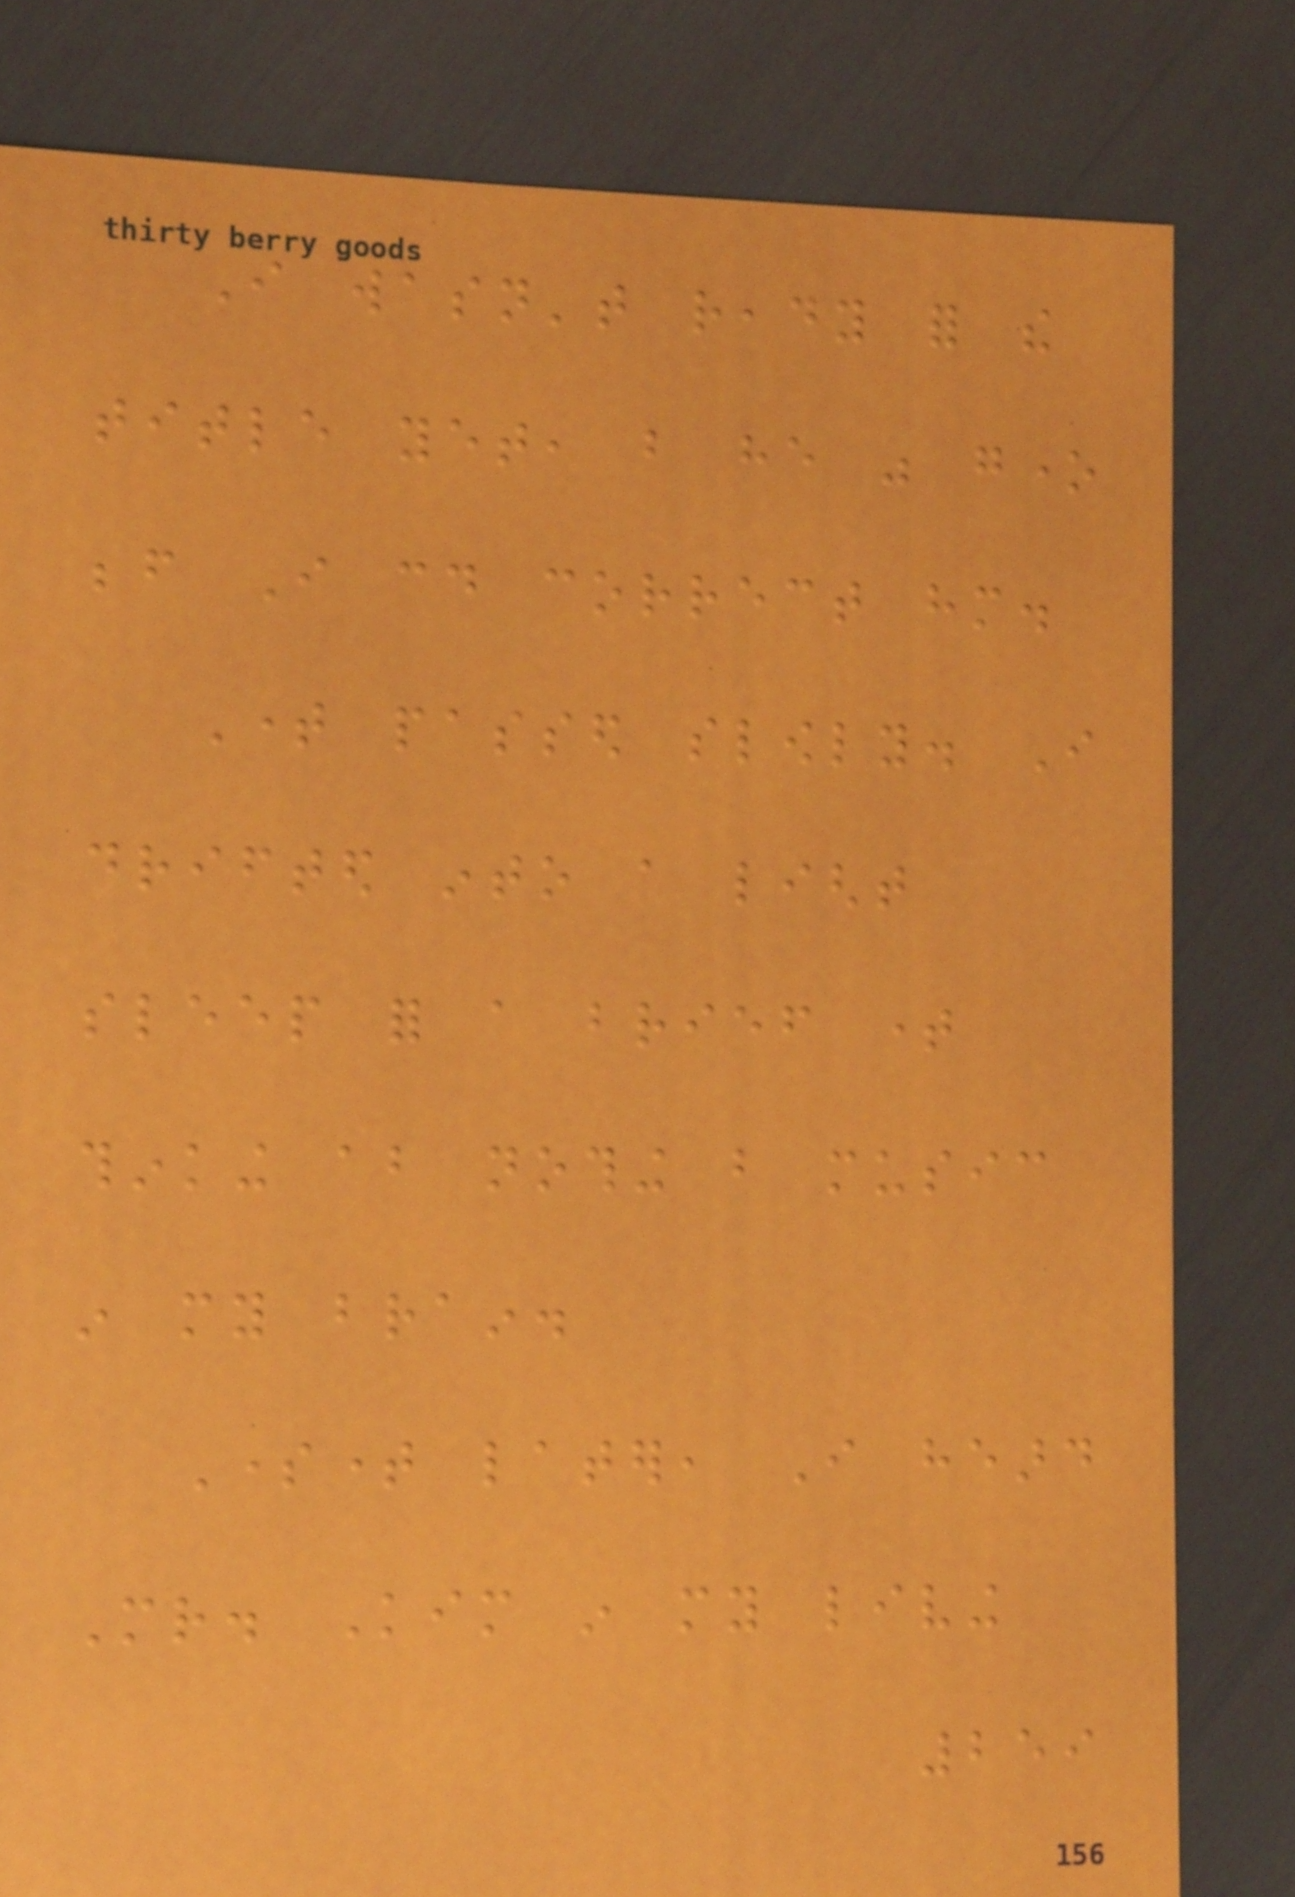I wasn't ready for the
title yet, but he was gone
before I could correct him.
Time passed slowly. I
drifted into a light
sleep for a brief time
thinking about nothing but music
in my brain.
Sometime later, I heard
Mr. Kim in my living
259
